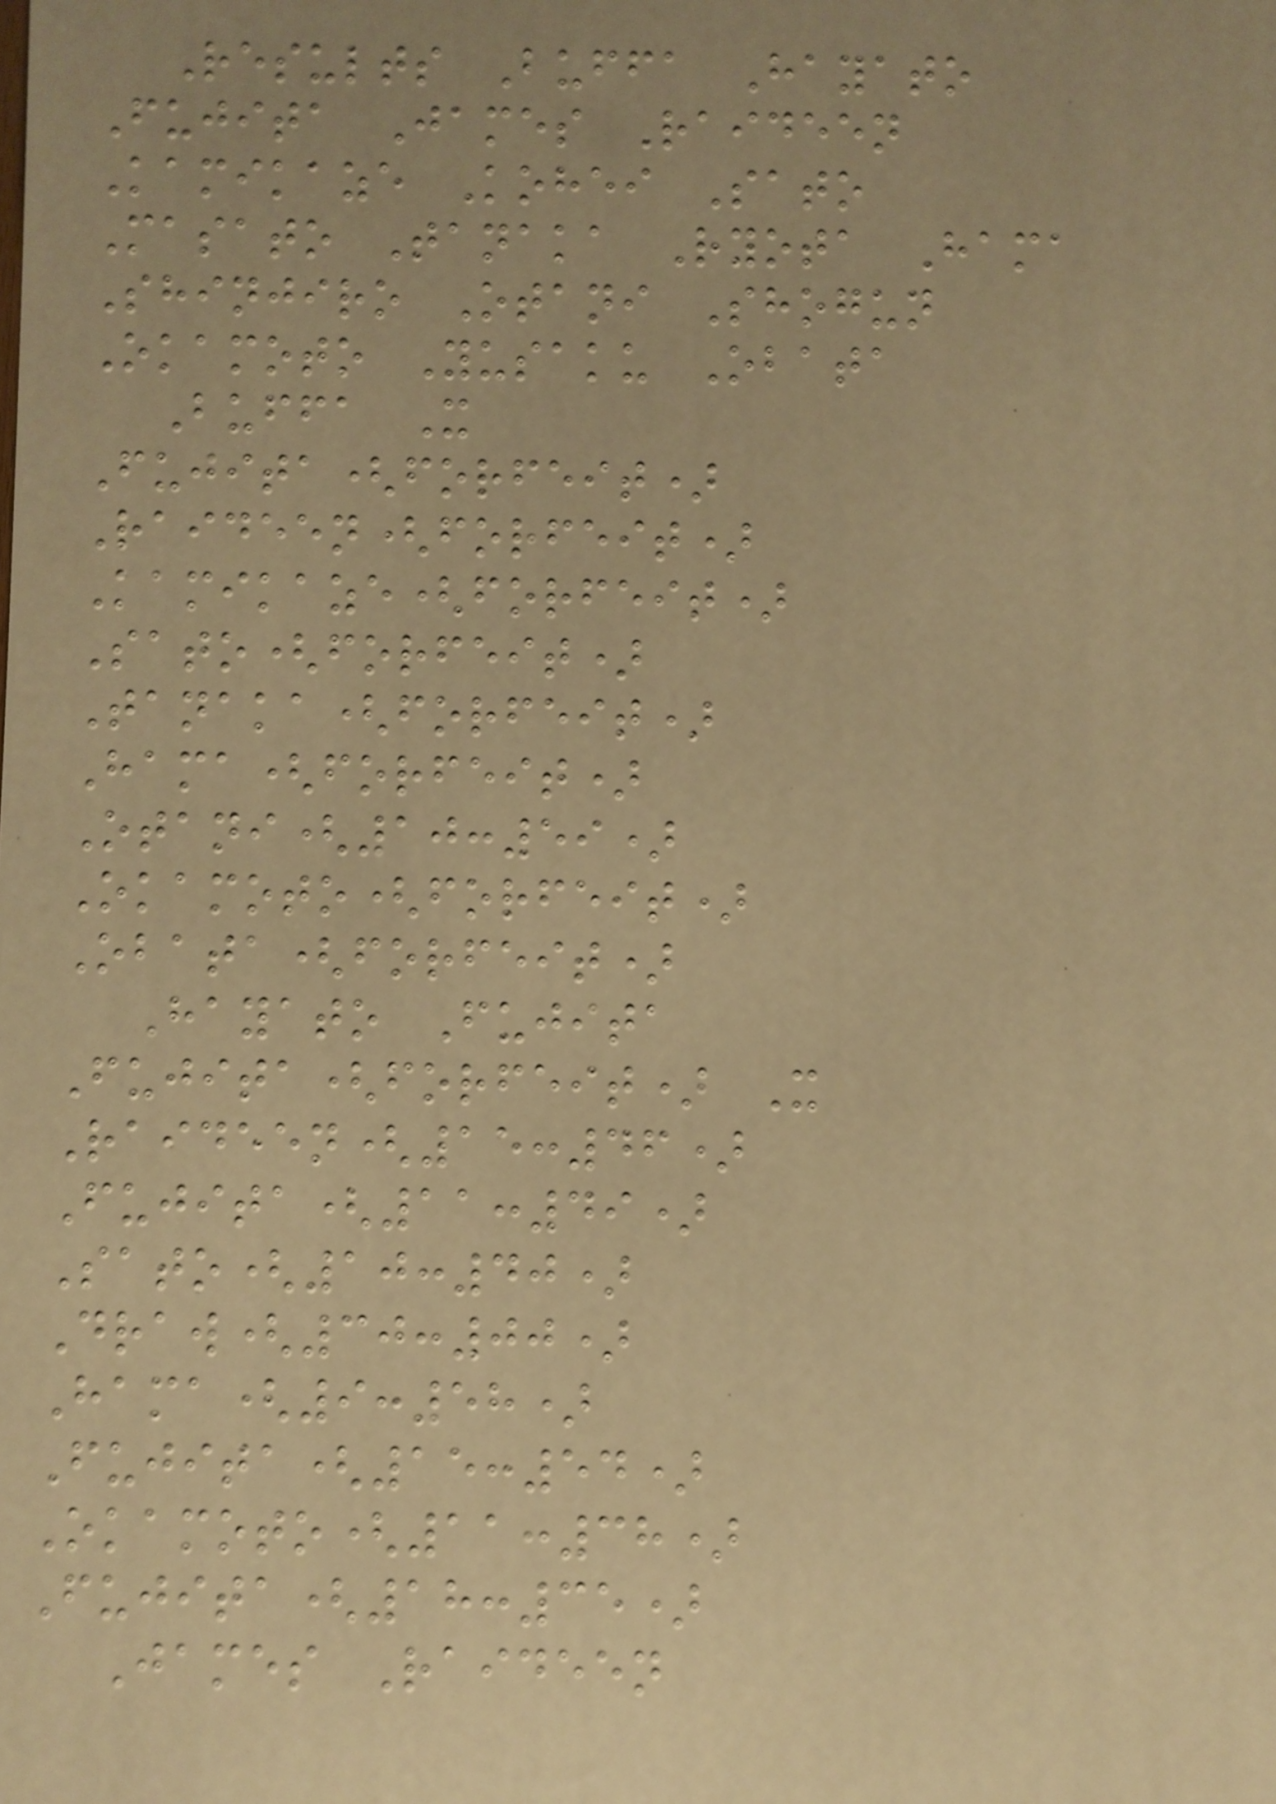Results Buffa Hayato
Fujita James Raideen
Kamikaze Kohei Sato
Masato Tanaka Ryota Hama
Shinjiro Otani Shogun
Okamoto Yusaku Obata
Buffa X
Fujita(forfeit)
Raideen(forfeit)
Kamikaze(forfeit)
Sato(forfeit)
Tanaka(forfeit)
Hama(forfeit)
Otani(10:59)
Okamoto(forfeit)
Obata(forfeit)
Hayato Fujita
Fujita(forfeit) X
Raideen(15:46)
Fujita(11:49)
Sato(10:40)
Draw(30:00)
Hama(9:58)
Fujita(15:54)
Okamoto(11:38)
Fujita(18:35)
James Raideen
